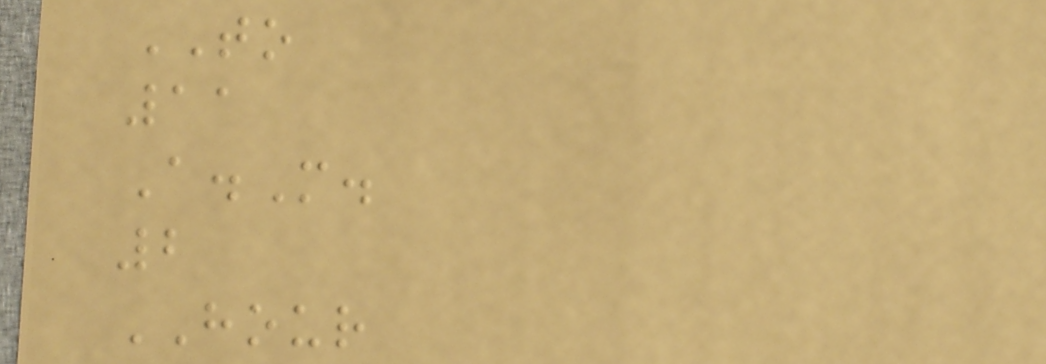TO
11
A.M.
2
HOUR
